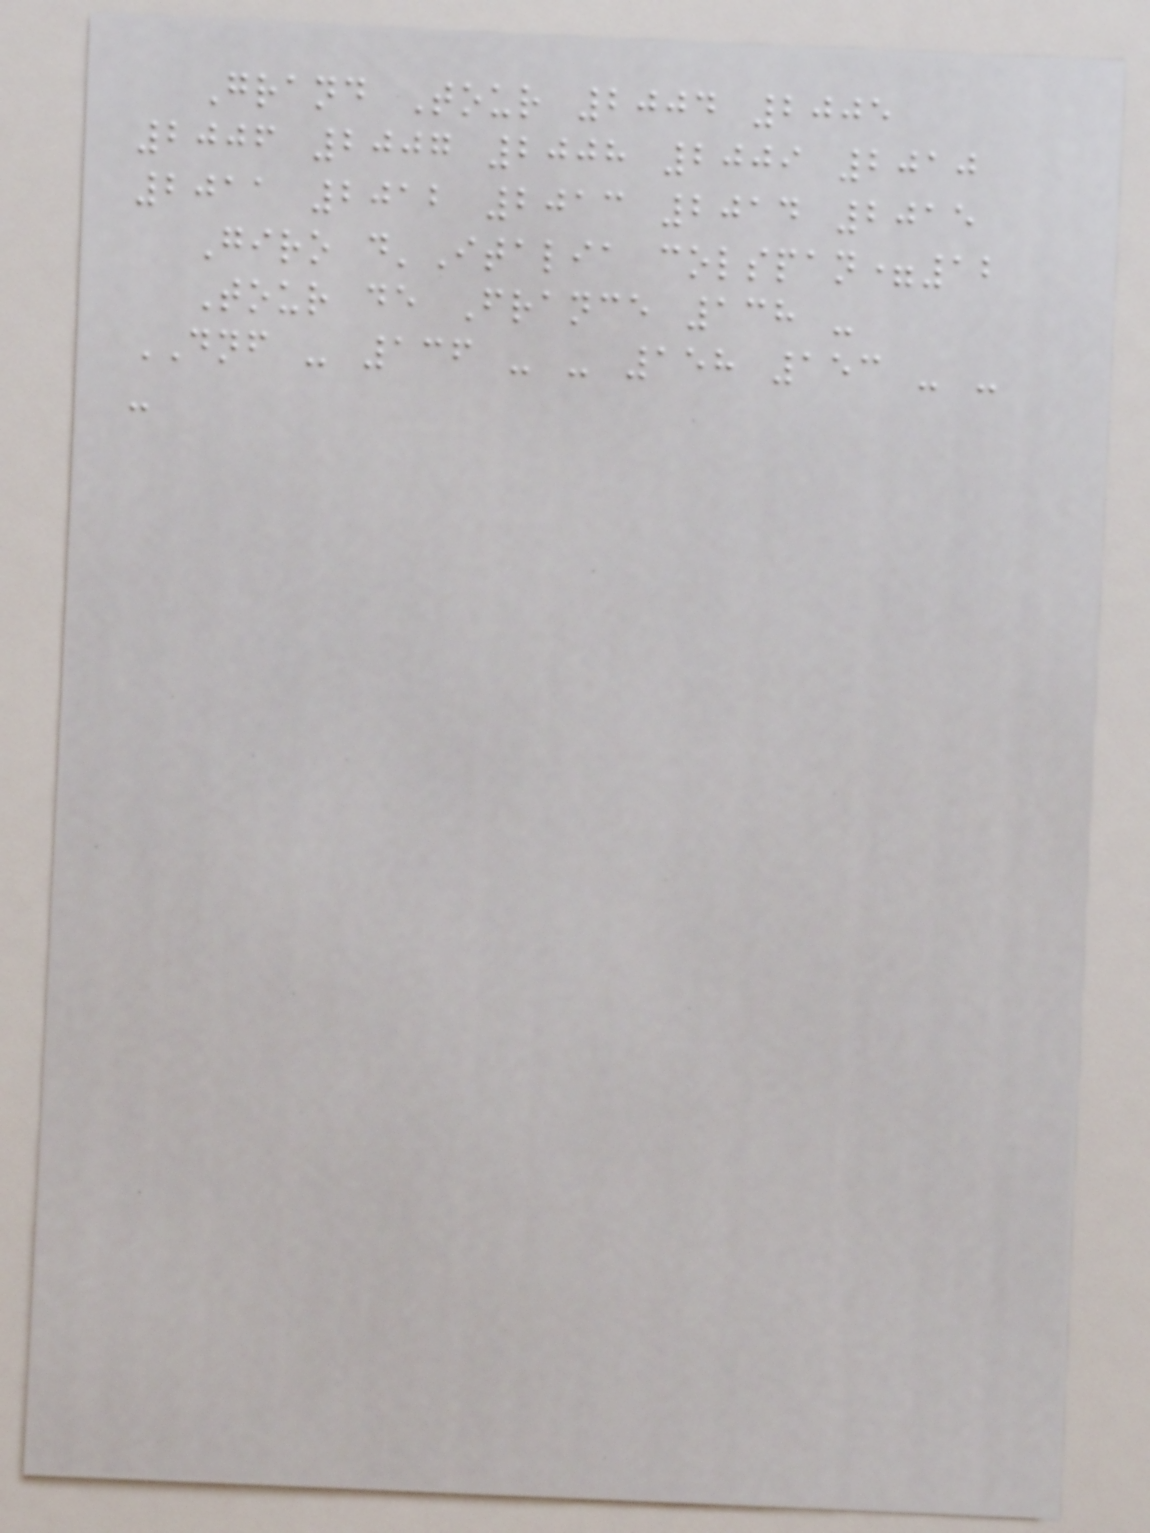Grand Tour 2004 2005
2006 2007 2008 2009 2010
2011 2012 2013 2014 2015
Giro d'Italia colspan=12
Tour de France 138 -
DNF - 136 - - 158 153 - -
-
